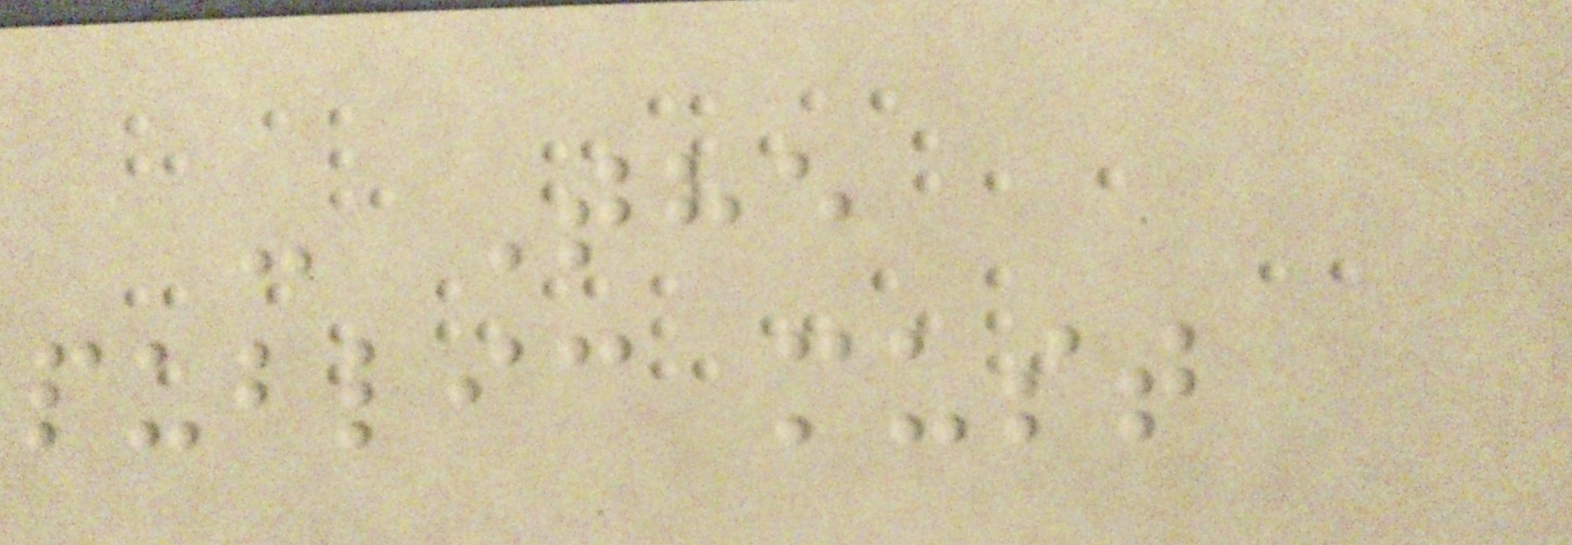- The
public must
